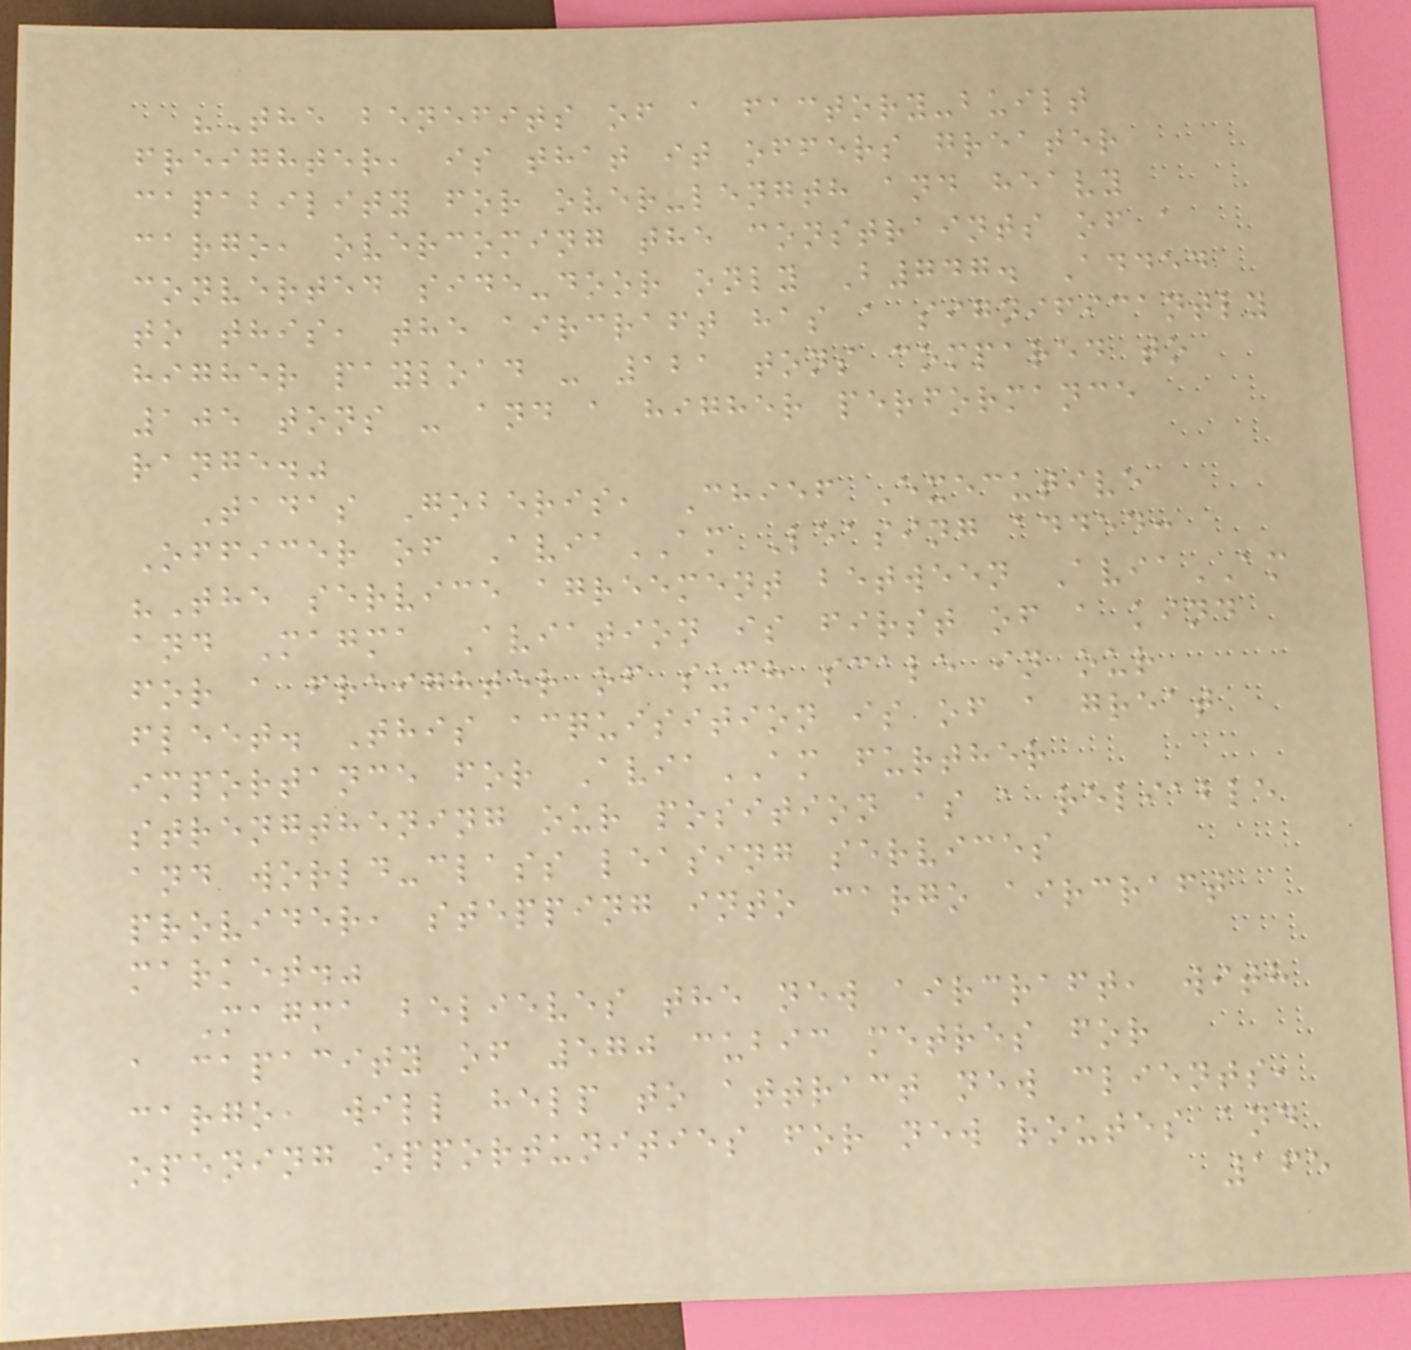"The benefits of a factory-built
freighter, is that it offers greater
capability for over-length and heavy
cargo, overcoming the constraints of a
converted side-door only B747. Added
to this, the aircraft has a significantly
higher payload - 121 tons compared to
105 tons - and a higher performance
range."
Tadas Goberis, Chief Executive
Officer of AviaAM Leasing added:
"The service agreement between AviaAM
and Magma Aviation is first of a kind
for a freighter of such scale in our
fleet. This acquisition is of a great
importance for AviaAM further
strengthening our position as a reliable
and world-class leasing services
provider, stepping into cargo aircraft
market."
Magma believes the new aircraft, with
a capacity of 570 cubic metres for
cargo, will help to attract new clients,
opening opportunities for new routes and
165
